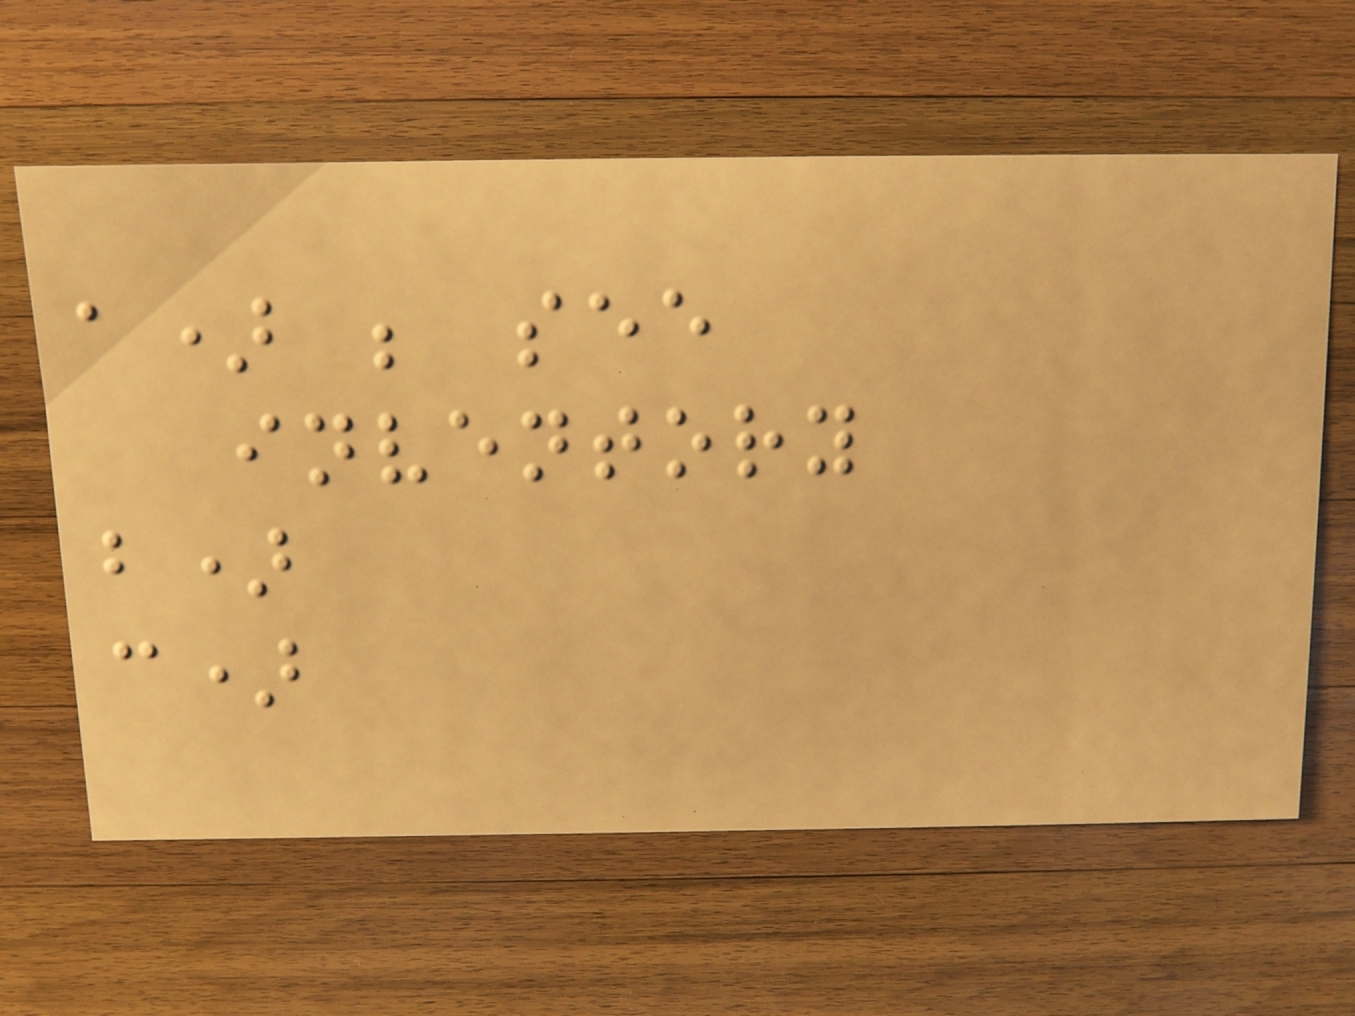a) ; see
inventory
b)
c)
